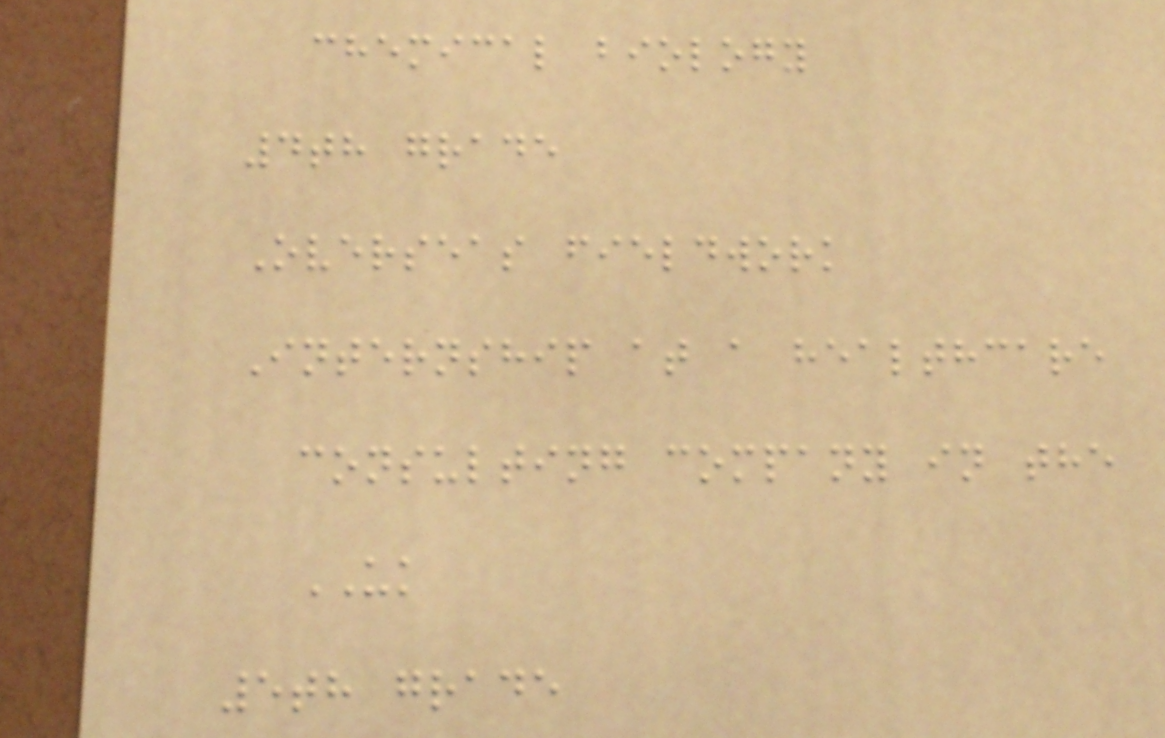chemical biology
4th grade
Overseas fieldwork
Internship at a healthcare
consulting company in the
UK
5th grade
